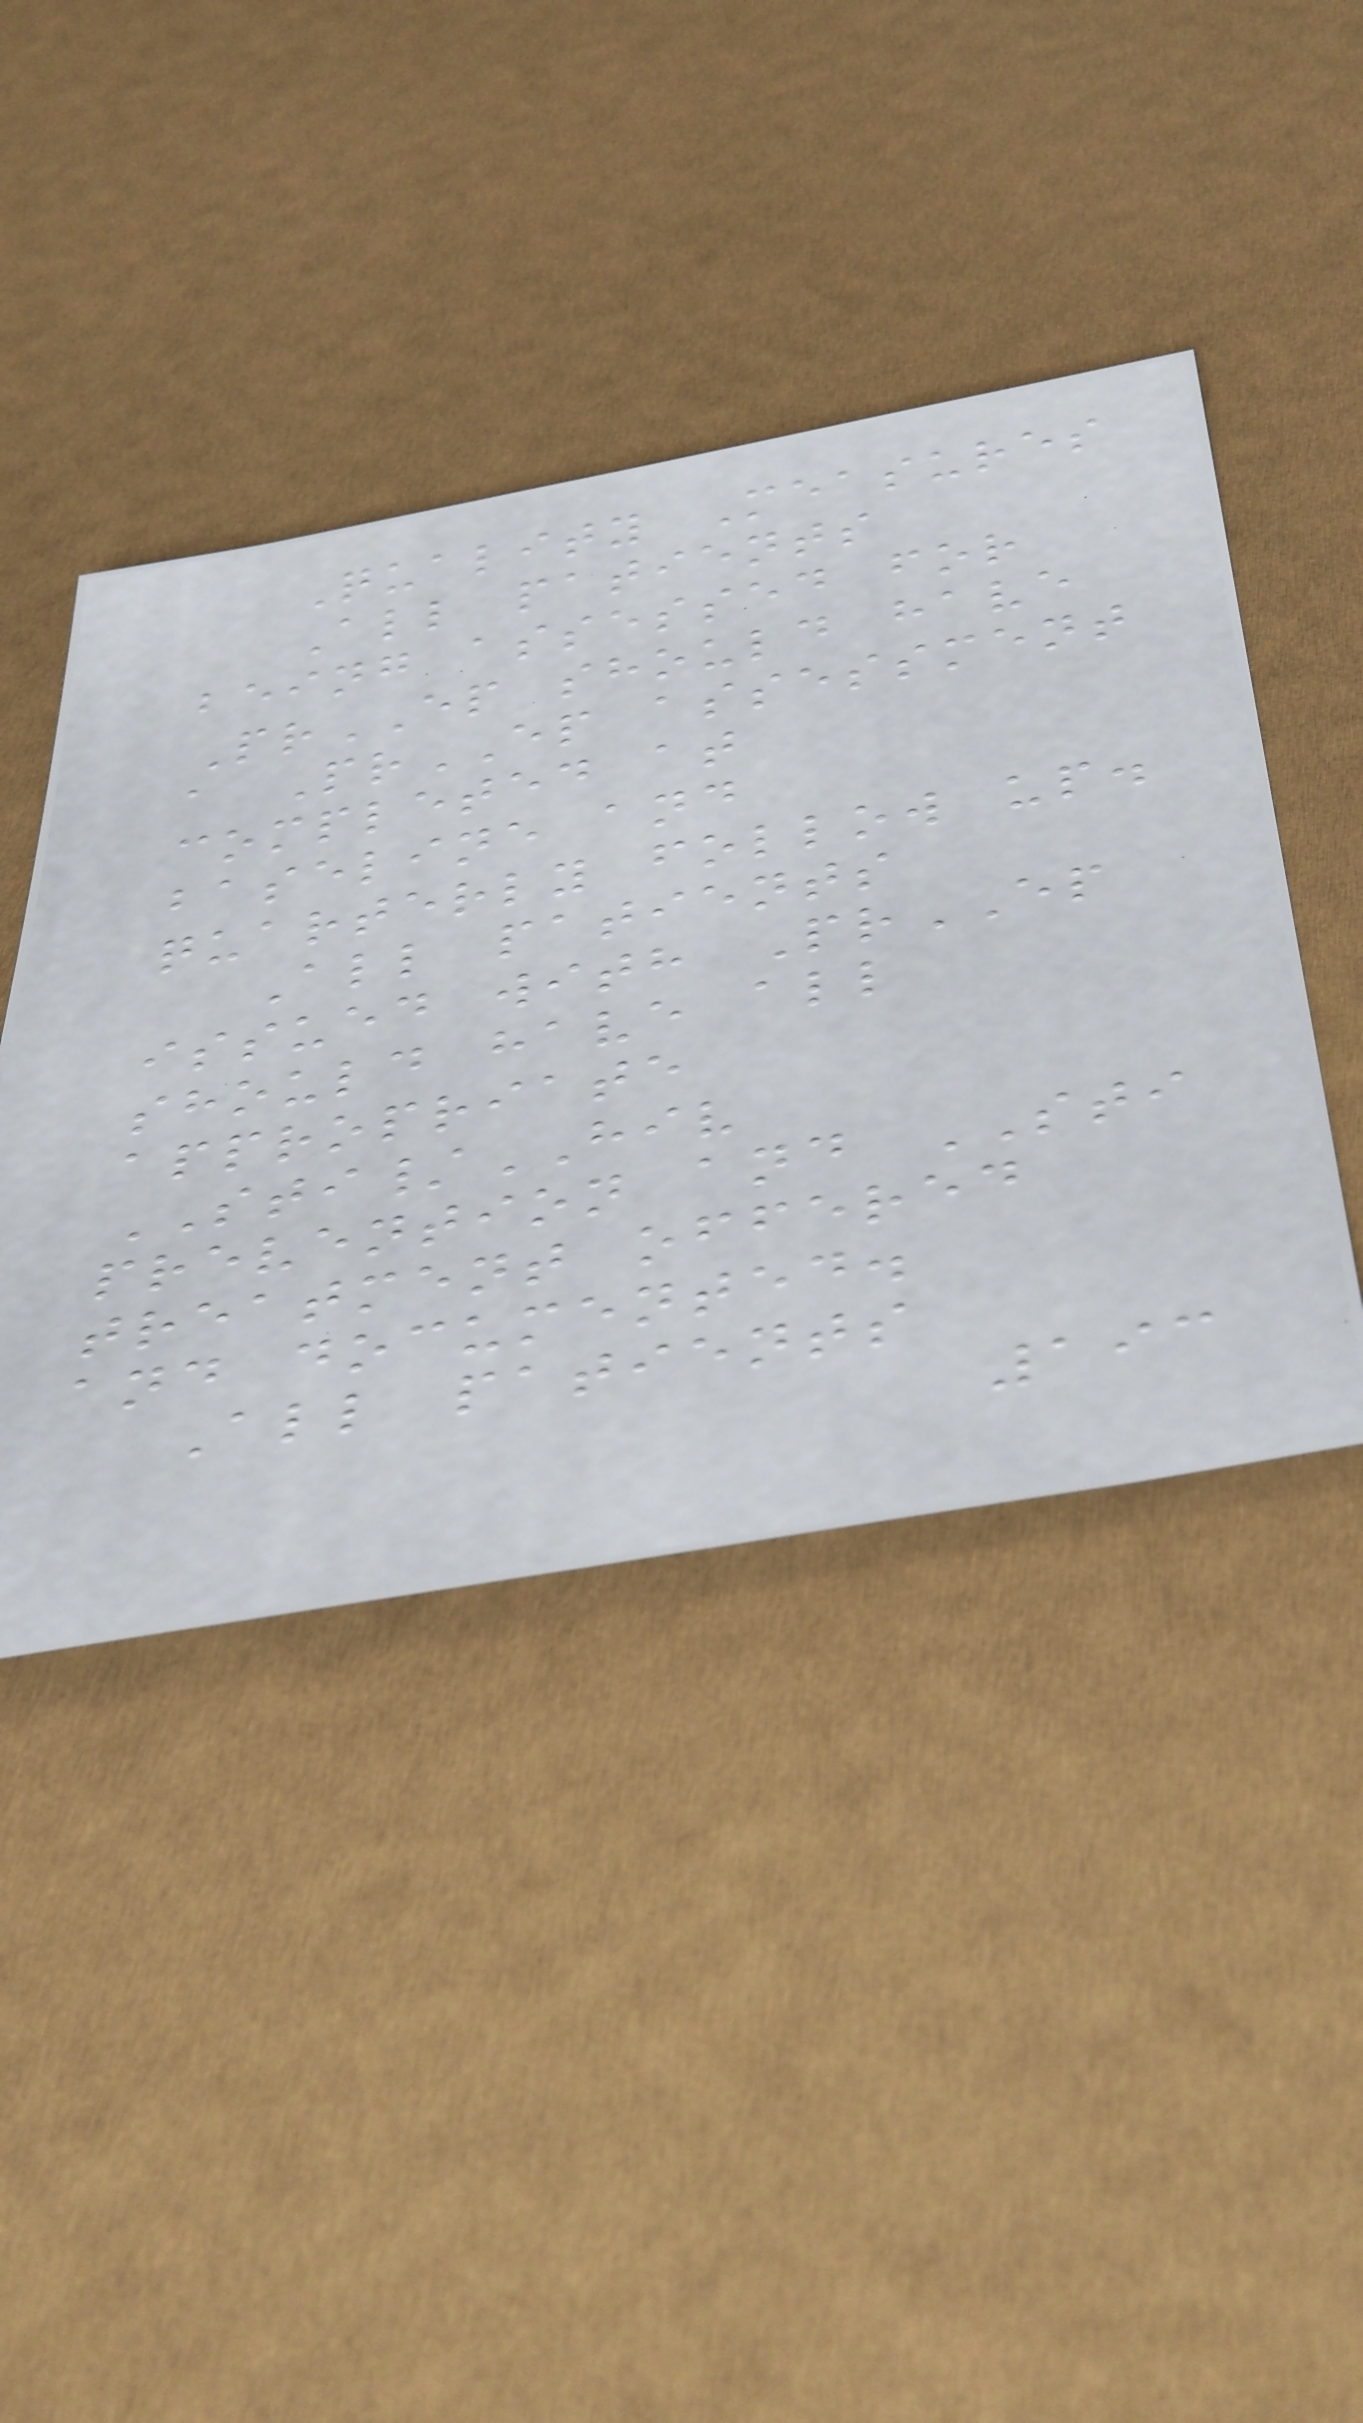Quality Measures
All patients
being assessed for
PrEP should have
a PrEP assessment
completed at
baseline and
quarterly follow up.
All patients
issued with PrEP
should have all
appropriate
STI/HIV
prevention and STI
treatment offered
and documented.
All patients
193
